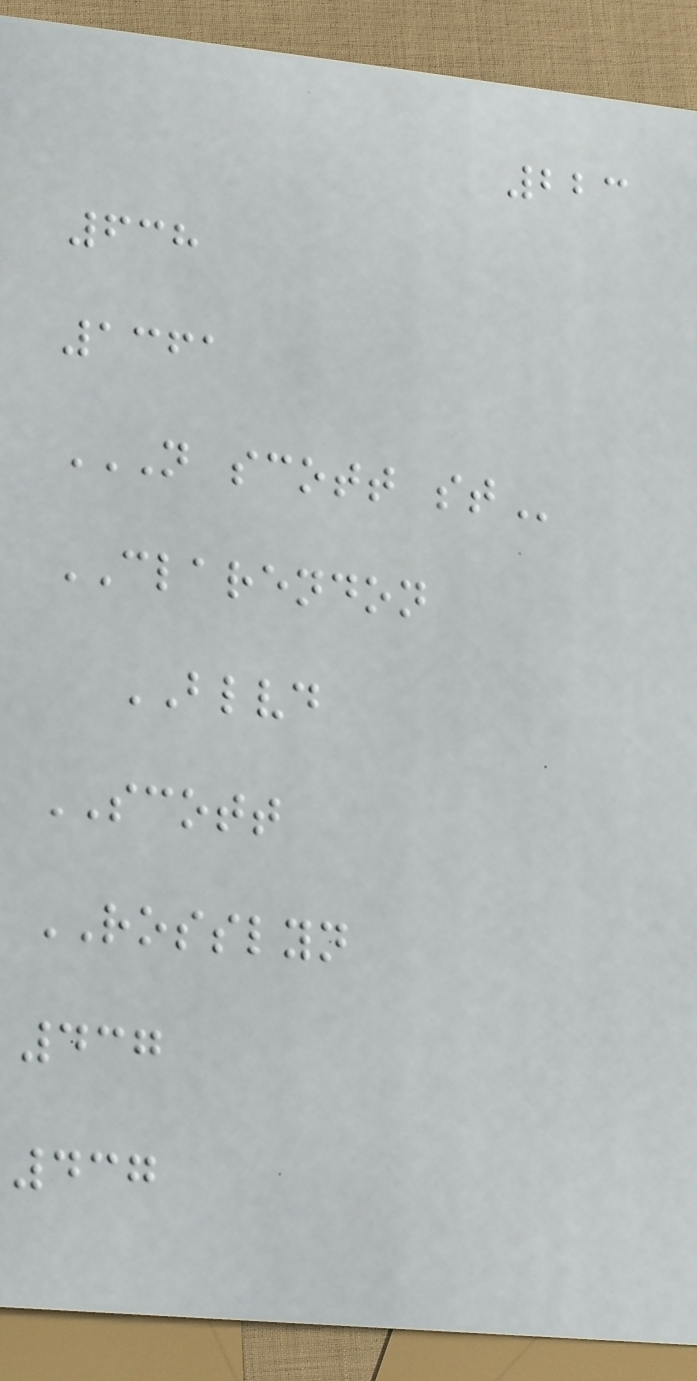223
638
1361
N SCOTT ST
CLARENDON
BLVD
SCOTT
ROSSLYN
437
437
